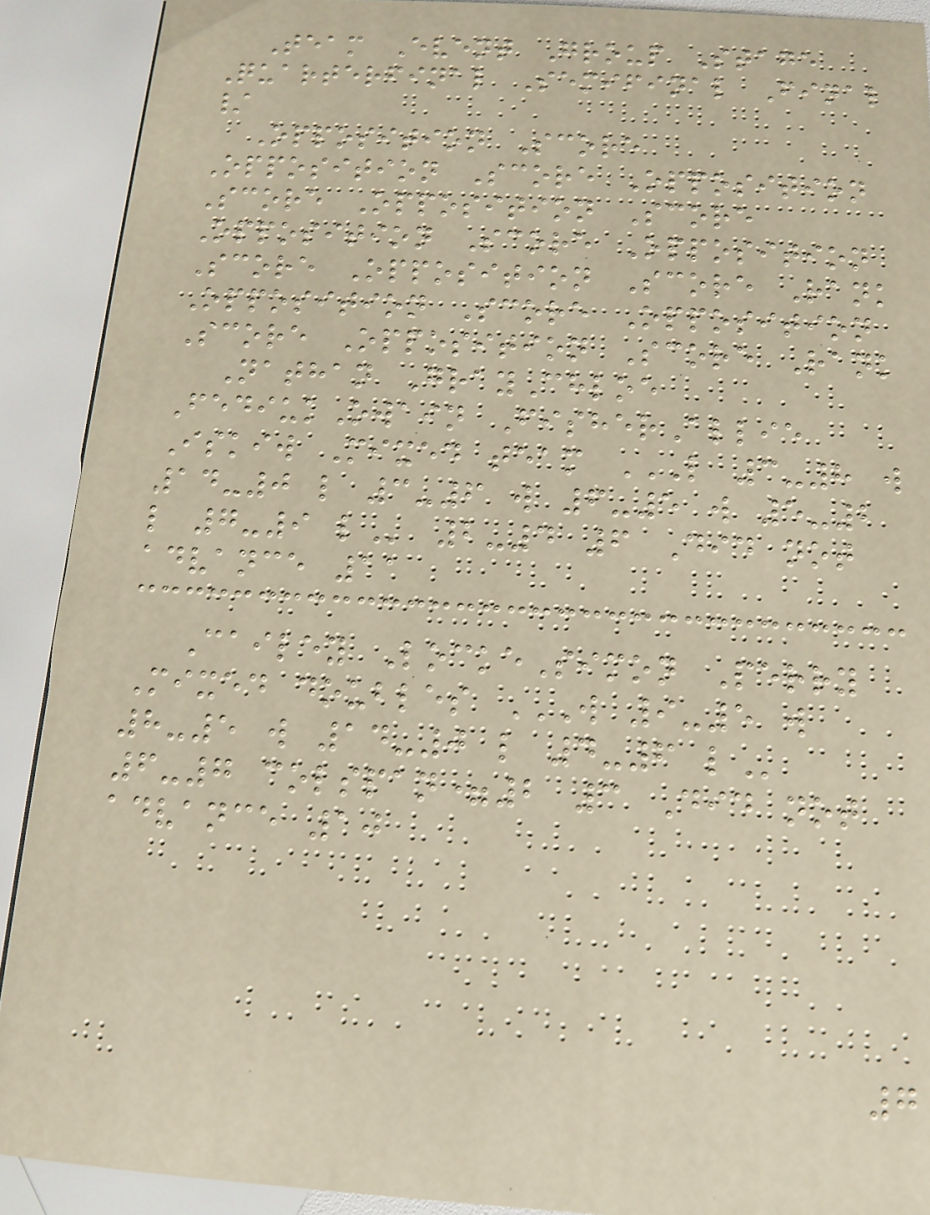Team Event Group Stage
Quarterfinal Semifinal Final
/
Opposition Score
Opposition Score Opposition
Score Opposition Score
Opposition Score Opposition
Score Opposition Score Rank
Opposition Score Opposition
Score Opposition Score Rank
Nathan GrayChloe
FediukOwain FisherAllie
Iskiw Mixed team L 3-8 W
14-0 L 3-6 W 6-5 W 5-2
L 7-9 L 2-4 6 Did not
advance 11
Cailey LockeSimon Perry
Mixed doubles W 9-5 W
8-5 W 14-0 L 4-6 L
6-7 colspan=2 3 Did not
advance 10
7
